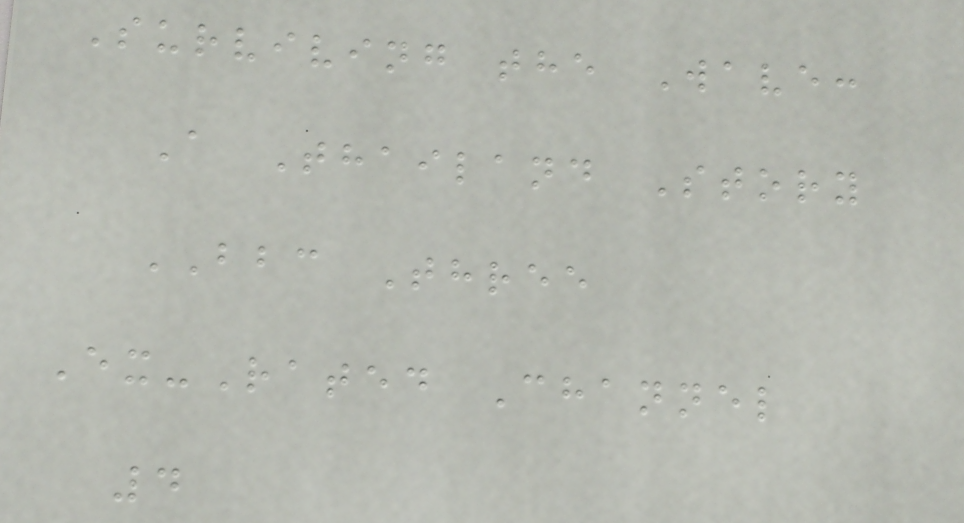Surviving the Wave:
A Thailand Story
BBC Three
Ex-Rated Channel
4
